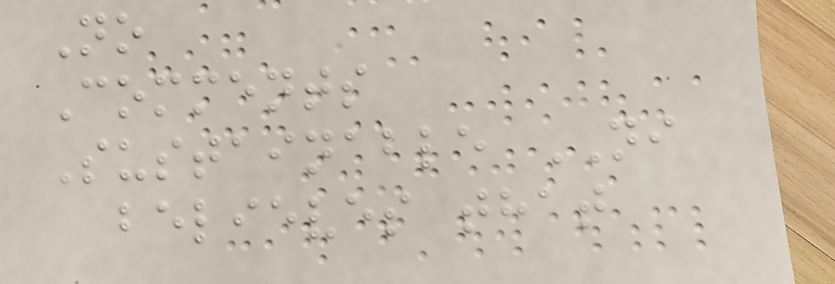No
Comments
Sustainable NI
believes that
